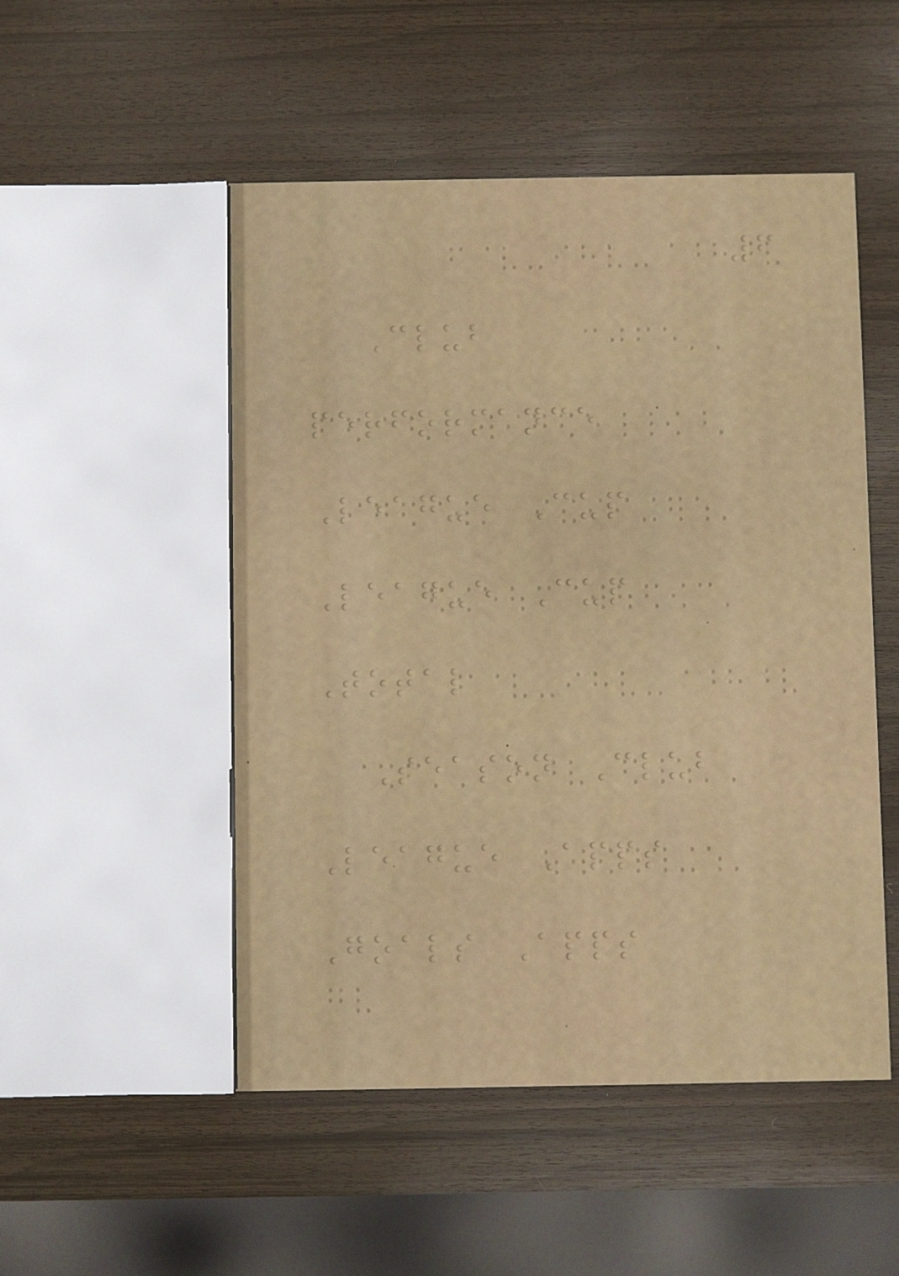6
Club
performance
League Cup
League Cup
Total
Season Club
League Apps
Goals Apps
